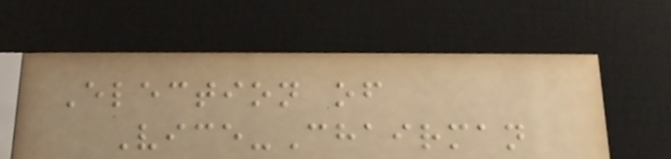Election of
Vice-Chairman
